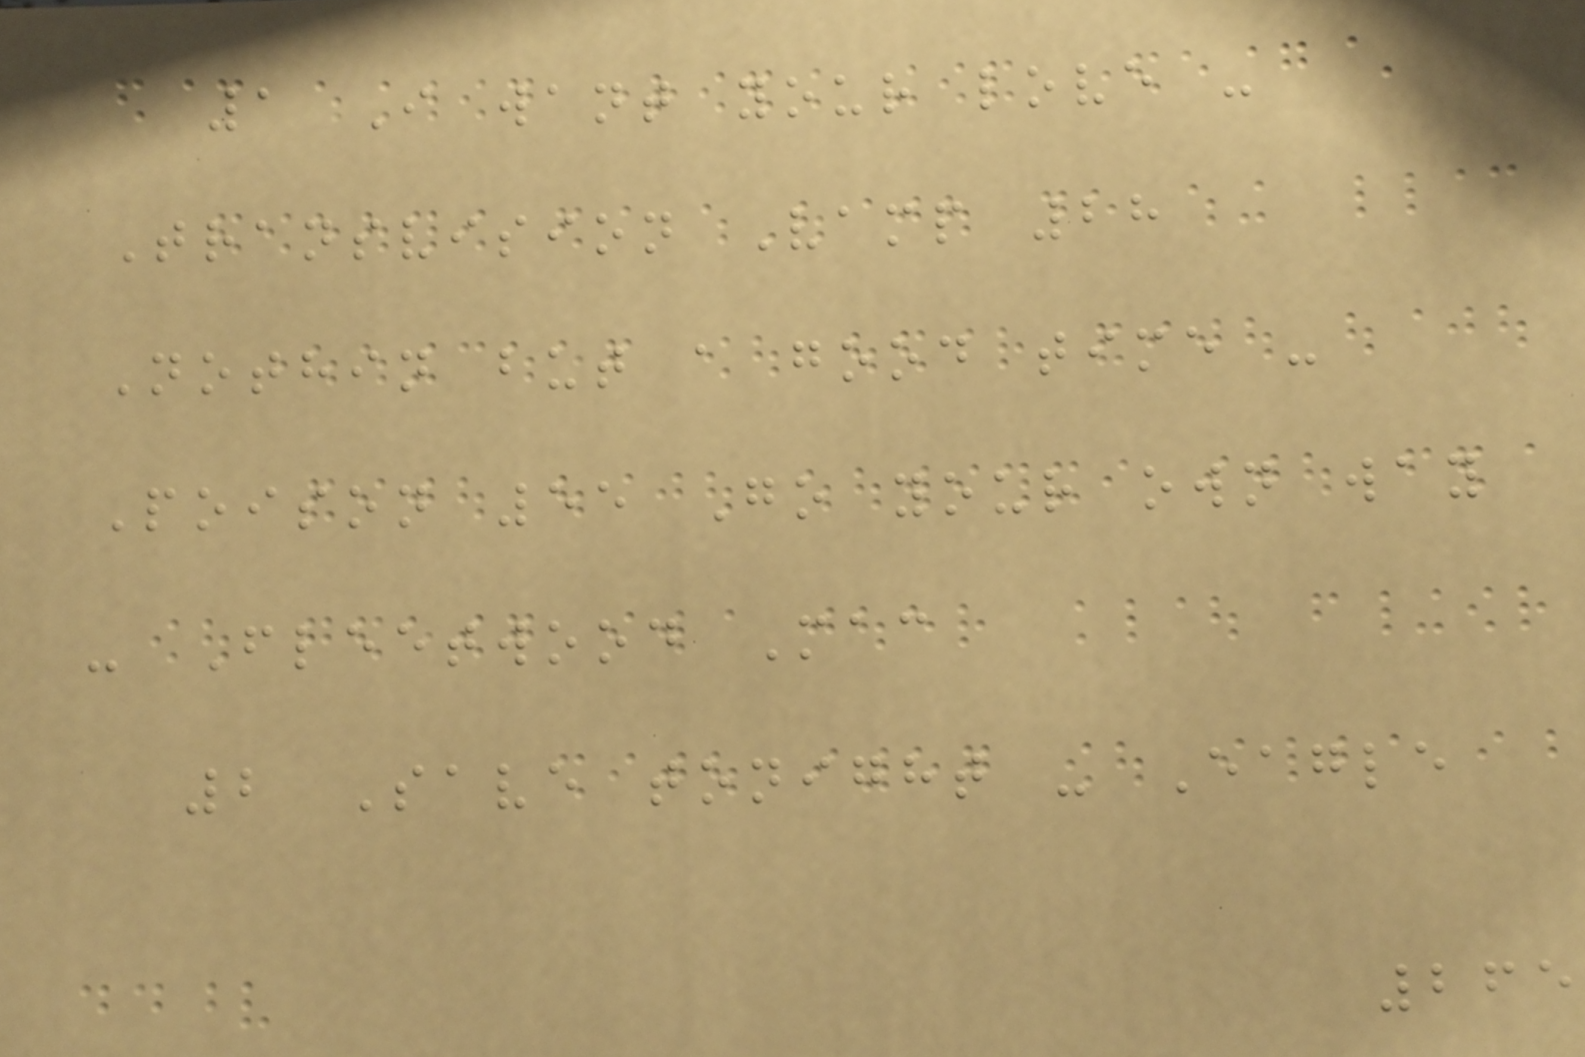1 I want your love -
Transvision Vamp 28
Nothin but a good time -
Poison 55 Go your own way
- Fleetwood Mac
2 Save tonight - Eagle
265
